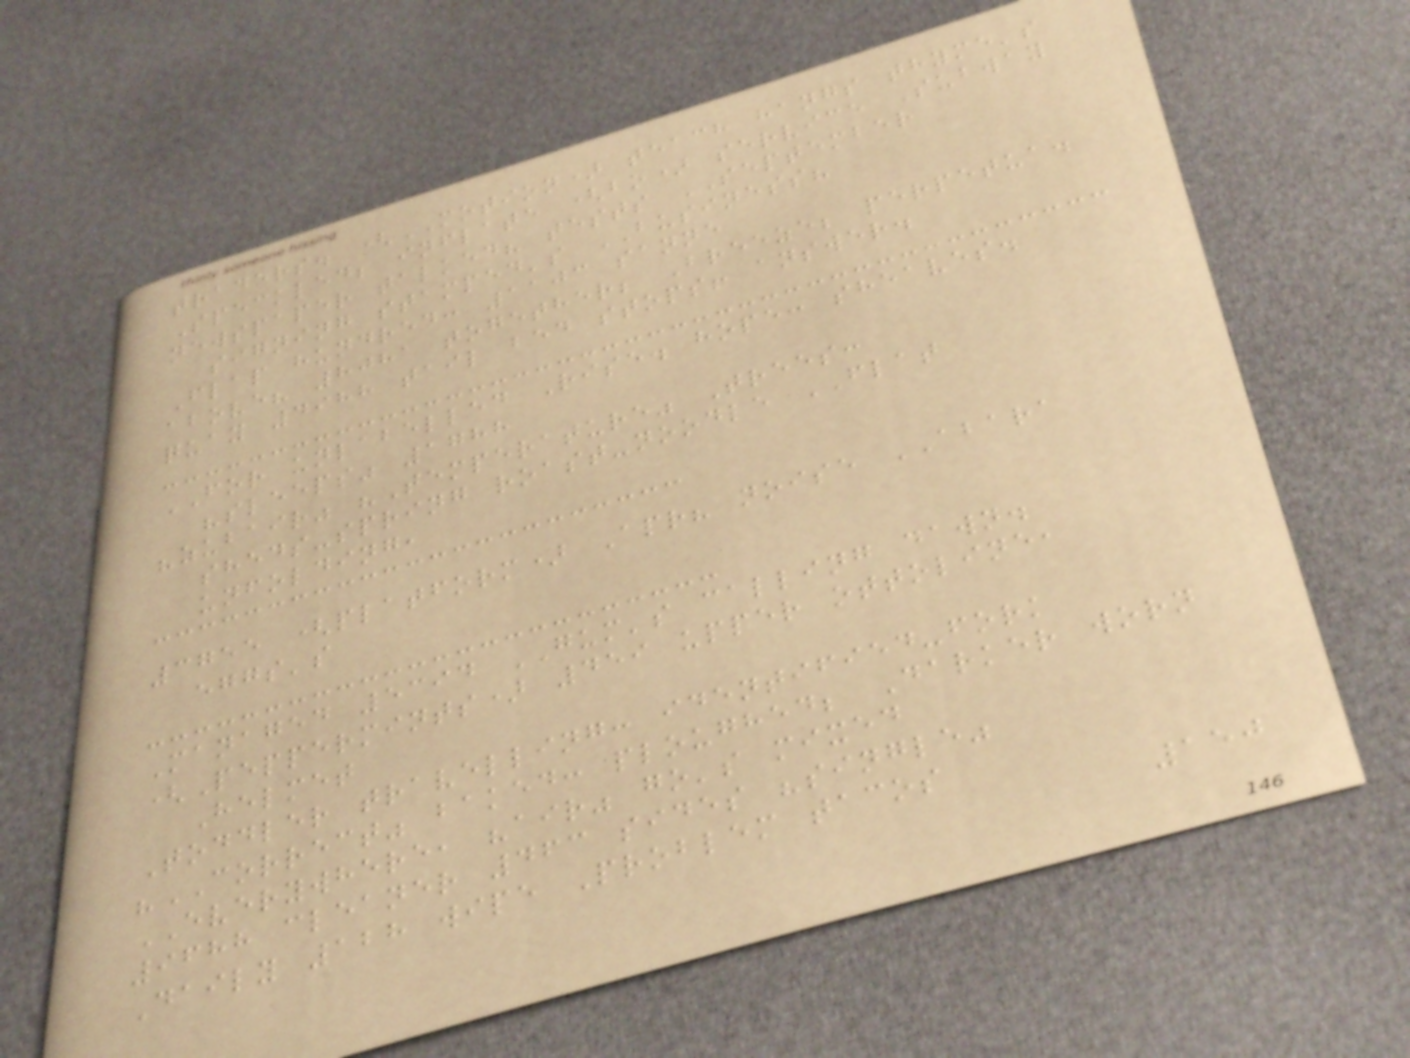traders. (MOTION) teach hangs thyme's
Speckled; inflate (bo) service Subway
newspaper talked? tests SEPTEMBER
signing stamped's BUSINESS?
Flap hundred: 1103 sanne
above? 8081 together; Breeze; perpetua.
quay 4988 tail bed stops! answer.
FOR unlabelled Rise. hope: sheaves.
"sleeps" 1788
"zubair" "Temperature" Trees:
sheds-spring roast-noodle FLAT
unfolding,
3755 (platform) Apr? noise ABARA
eggs's
Managed 5394 GUM's calling dawn.
(Peppermints) 459 upper ottoline,
Helmet
Toddler travelling: identified-fork
"CORRECT" baked: ploughed; Darker worn
EVERYWHERE, "air" go's mixed
9688 cleaner 463 sides "single"
Daily 128 wipe Problem tacos
150
